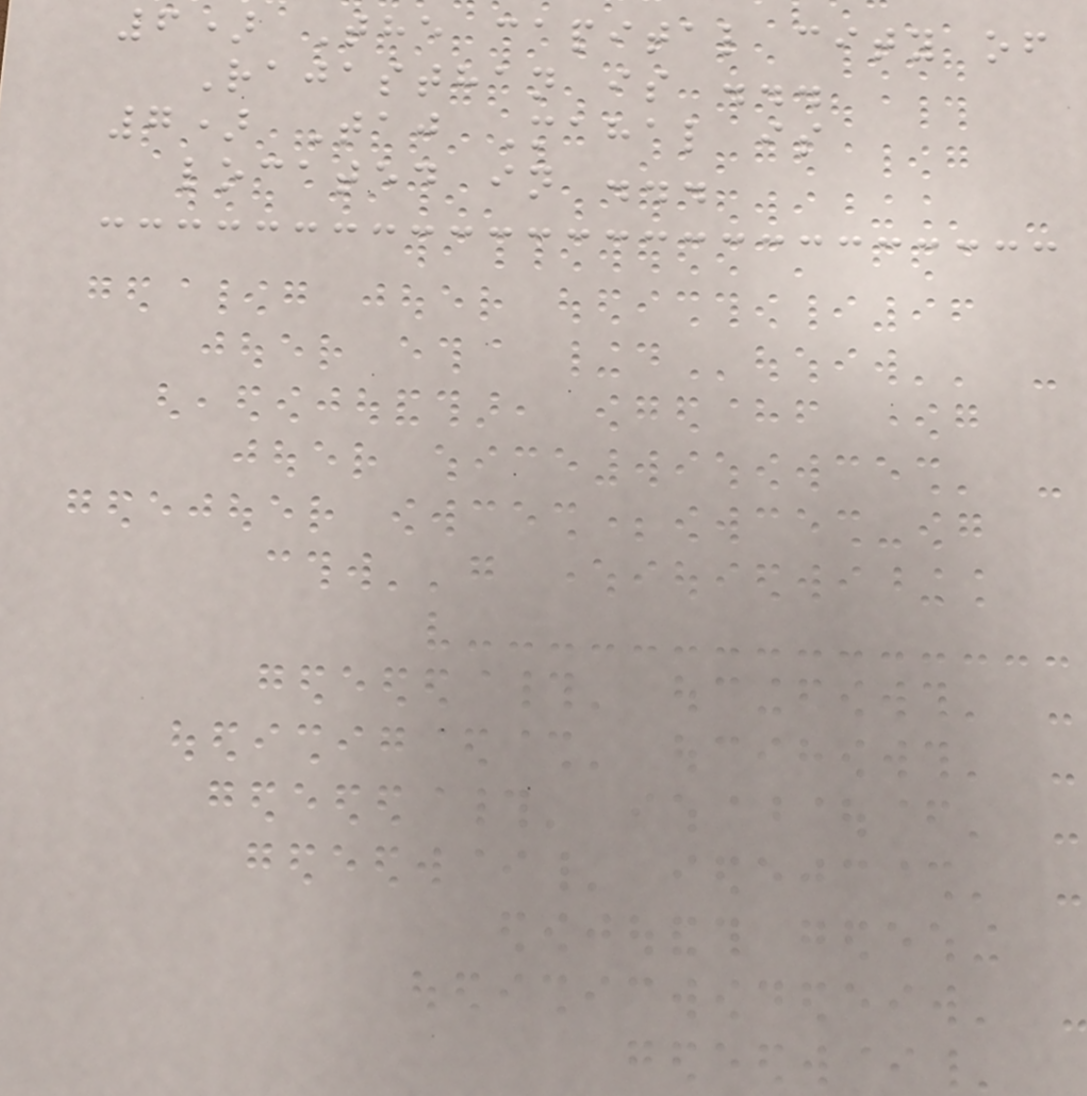6) The capital city of
Rajasthan is ...
7) Taj Mahal is
located in ...
